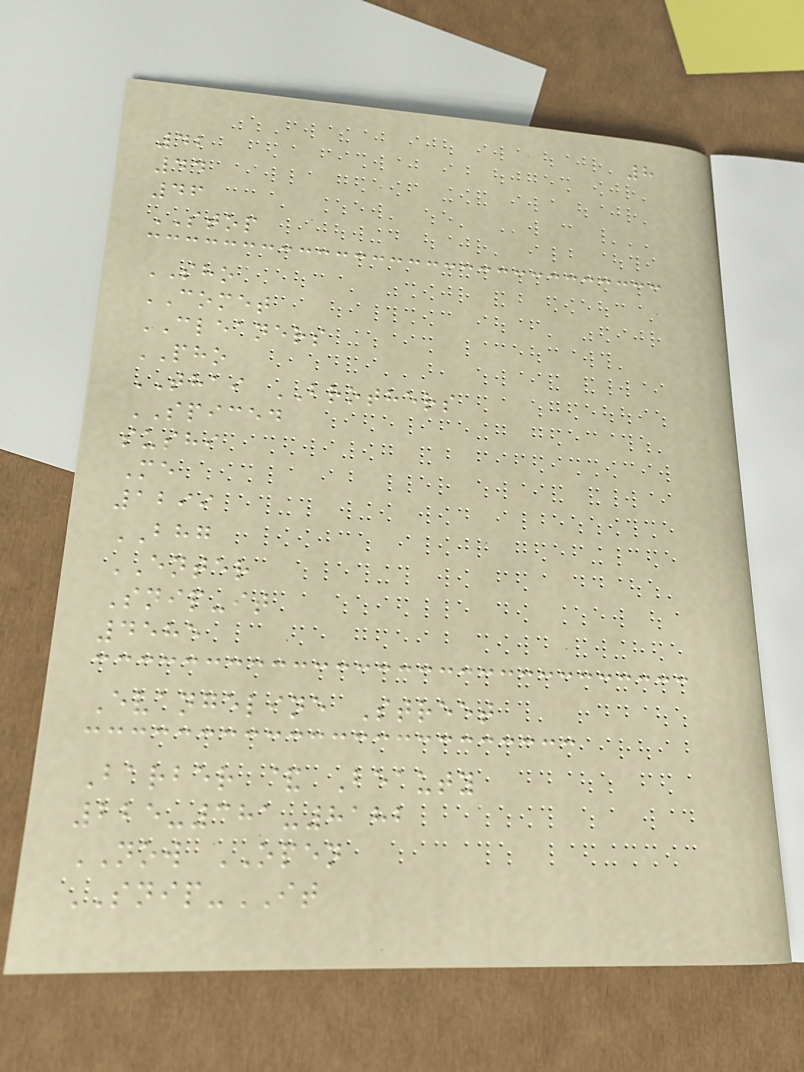8
42
44
46
STOP
SHO
COMET
CLEANERS
PHO
THAI BROTHERS
SPICED
sushi
Me
1299
BHG
ENTER
Snip-it
4585
Evangeline Street
Barber & Beauty
225-381-8182
NOW OPEN
SNIP-IT
